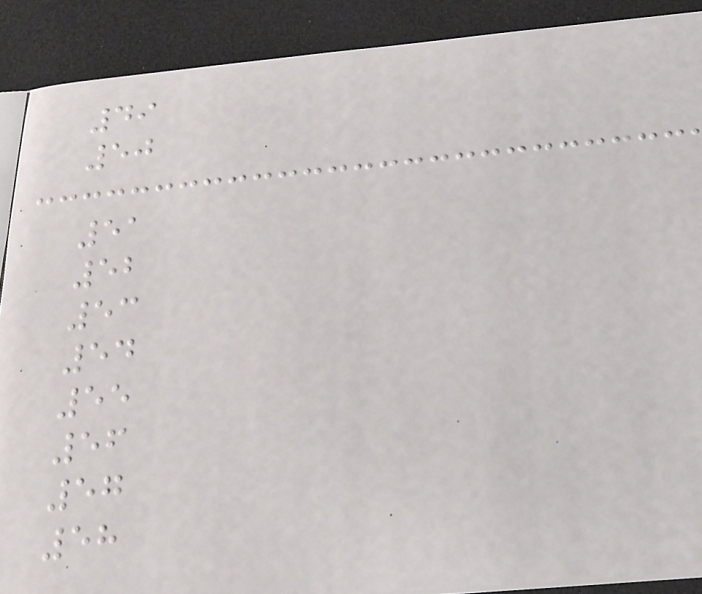49
50
51
52
53
54
55
56
57
58
